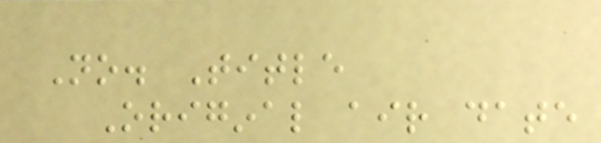No. Title
Original air date
